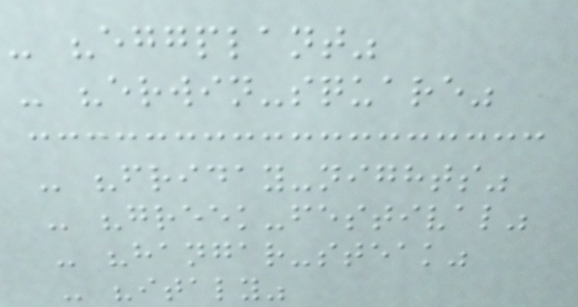- "eggplant"
- "erwin-square"
- "friday-nights"
- "greek-festival"
- "hangar-steak"
- "italy"
